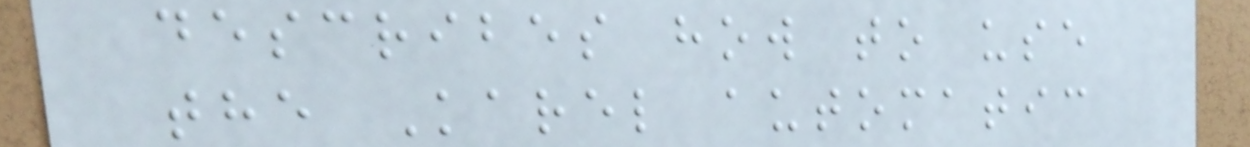describes how to use
the Karel automatic
